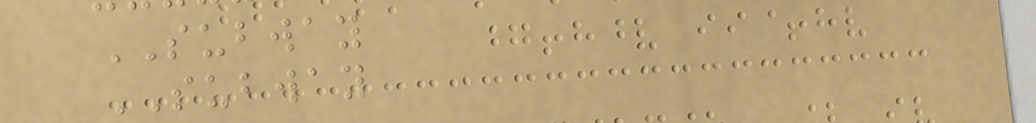SUBWAY
SUBWAY
